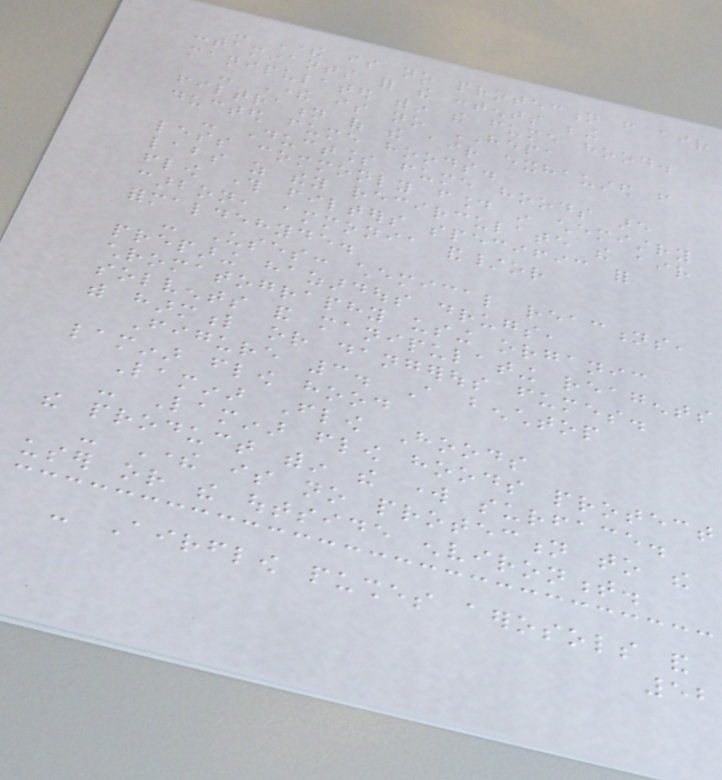- There is no protection from air
contaminants for the contents being
manipulated within the fume hood.
- There is no HEPA
filtration of the air exhausted from
ducted fume hoods.
- Ductless fume hoods are
less commonly found in chemistry
labs as they recirculate the air
flow through filters specific for
carbon, ammonia and/or
formaldehyde.
- Uses: chemical reactions,
preparing hazardous drugs,
chromatography using organic
solvents and manipulating reagents
with harmful or dangerous fumes.
Figure 3. A benchtop
laminar flow hood
Laminar Flow Hoods
- Laminar flow hoods protect
the product within the work surface.
- There is no protection to the
user or the outside environment.
- Airflow pushes aerosols and
52
